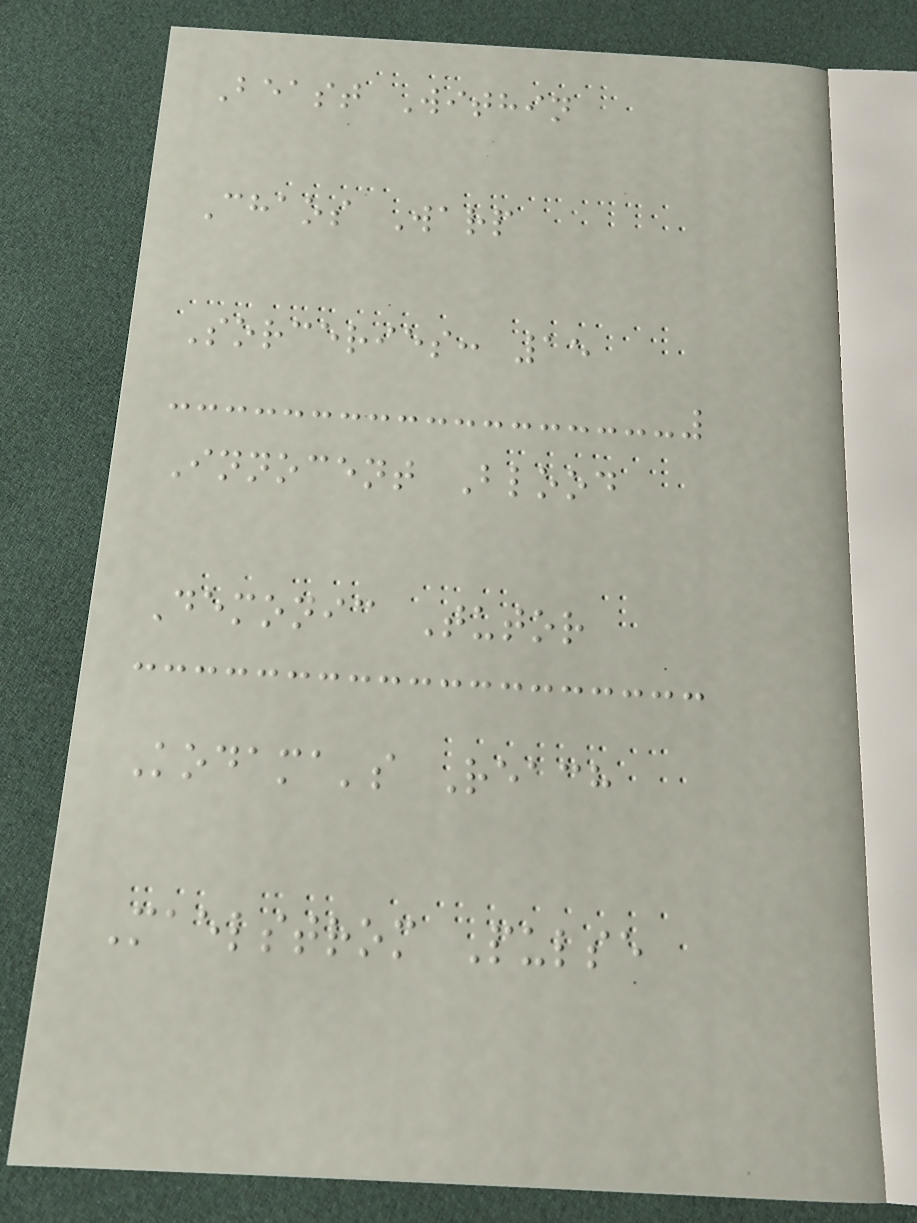Beast Within
Chaos Warp
Sorceries: 15
Innocent Blood
Demonic Tutor
Kodama's Reach
Maelstrom Pulse
